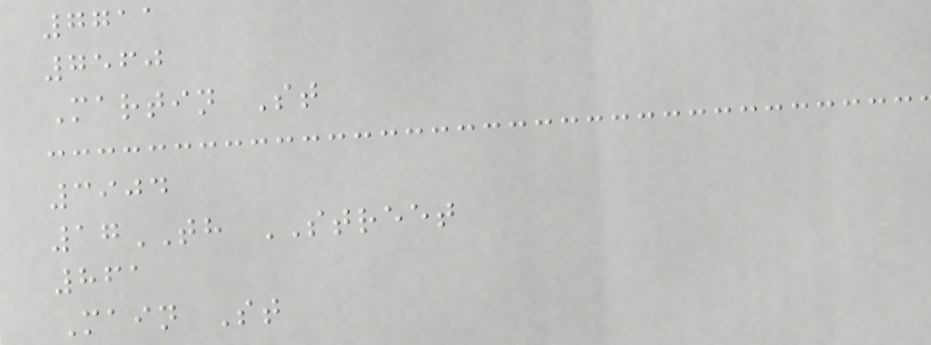7711
7560
Martin St
3904
17TH STREET
861
Main St
